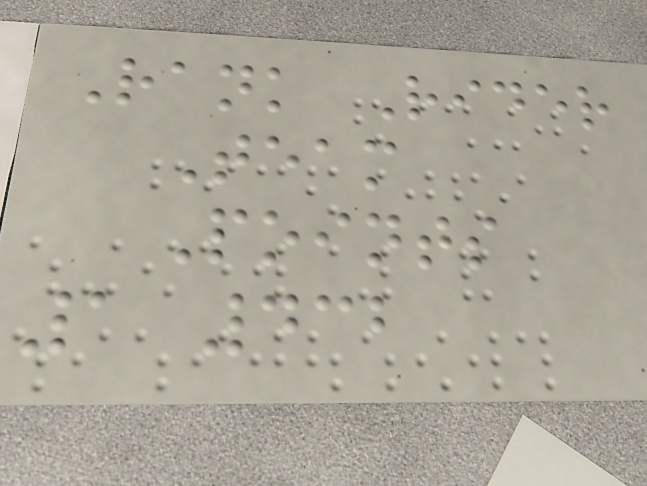Rank Rider
Team
Points
1 432
